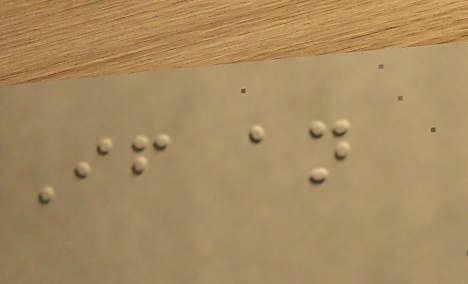If an
